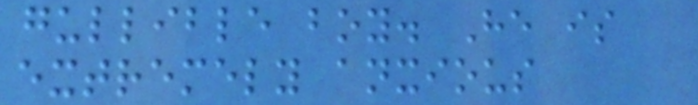gullible boy. He is
extremely anxious
